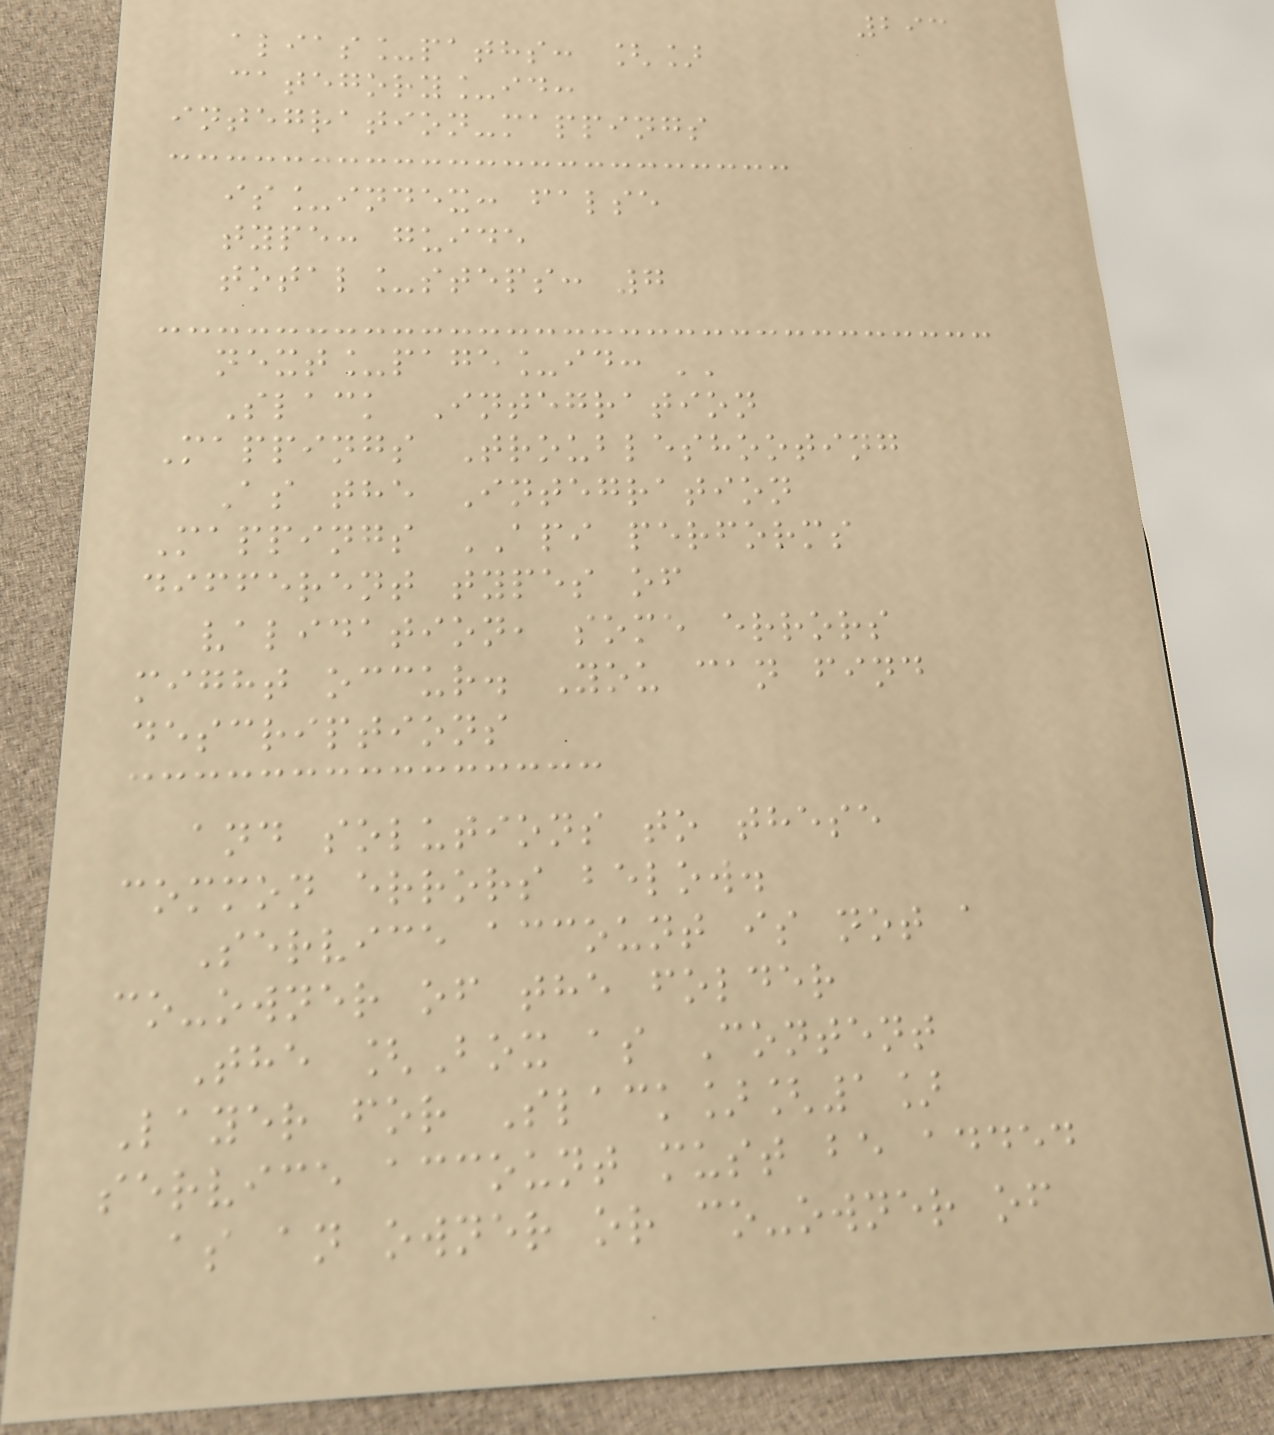293
alias_paths: []
category_id:
integration-mappings
is_index: false
type: guide
total_steps: 7
next_page_id: ''
Slack Integration
Mappings Troubleshooting
As the Integration
Mappings API performs
different types of
validation, some errors
might occur. You can find
descriptions
and solutions to these
common errors below.
Service account is not a
co-owner of the folder
The [Box as Content
Layer for Slack][1]
service account must be added
as an owner or co-owner of
